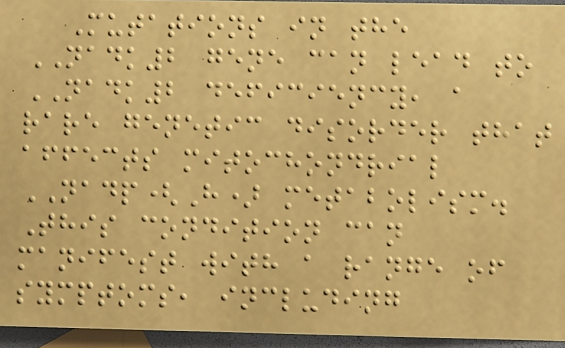Mutations in the
NADK2 gene can lead to
NADK2 deficiency, a
rare genetic disorder that
affects mitochondrial
NADP(H) metabolism.
This condition can
manifest with a range of
symptoms, including
